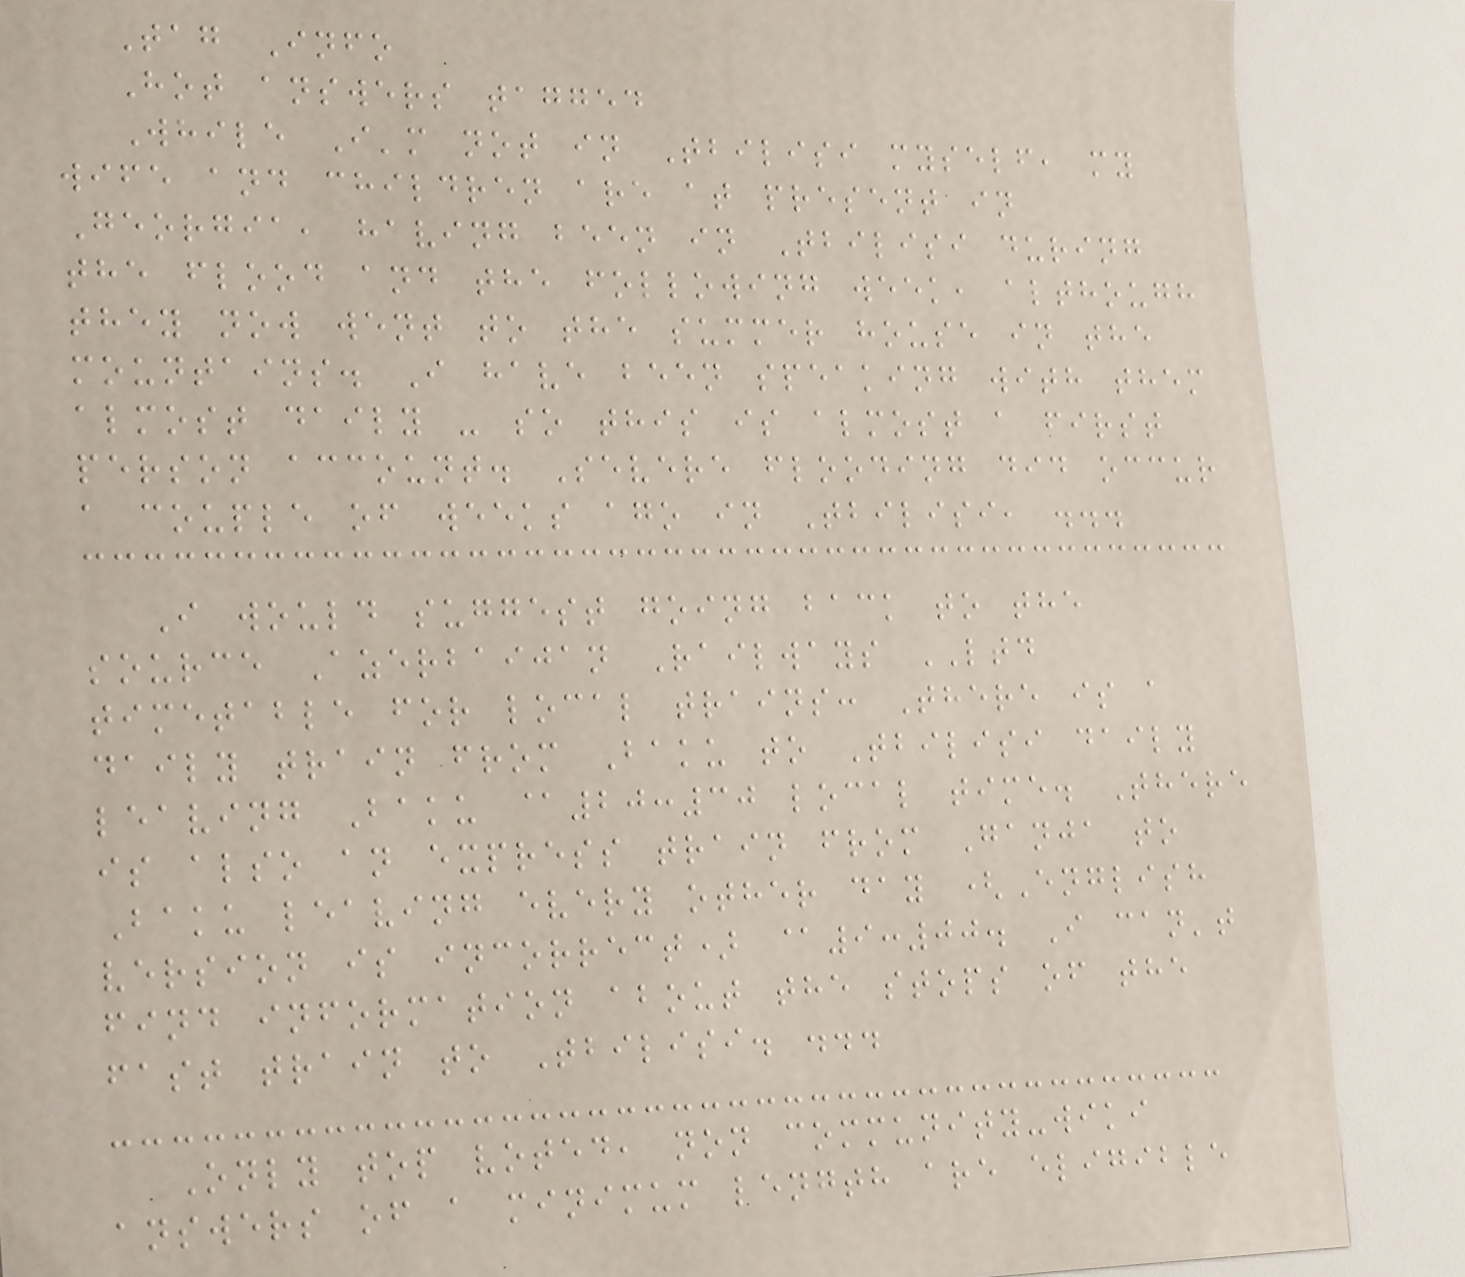Tag Info
Hot answers tagged
While I'm not in Tbilisi myself, my
wife and children are at present in
Georgia, having been in Tbilisi during
the flood and the following week, although
they now went to the summer house in the
mountains. I have been speaking with them
almost daily - so this is almost a first
person account. Severe flooding did occur
a couple of weeks ago in Tbilisi, ...
I would suggest going back to the
source Azerbaijan Railways LTD
timetable for local trains: There is a
daily train from Baku to Tbilisi daily
leaving Baku @20:30 local time. There
is also an express train from Ganja to
Baku leaving every other day (English
version is incorrect) @9:00. I can't
find information about the stops of the
fast train to Tbilisi. ...
Only top voted, non community-wiki
answers of a minimum length are eligible
